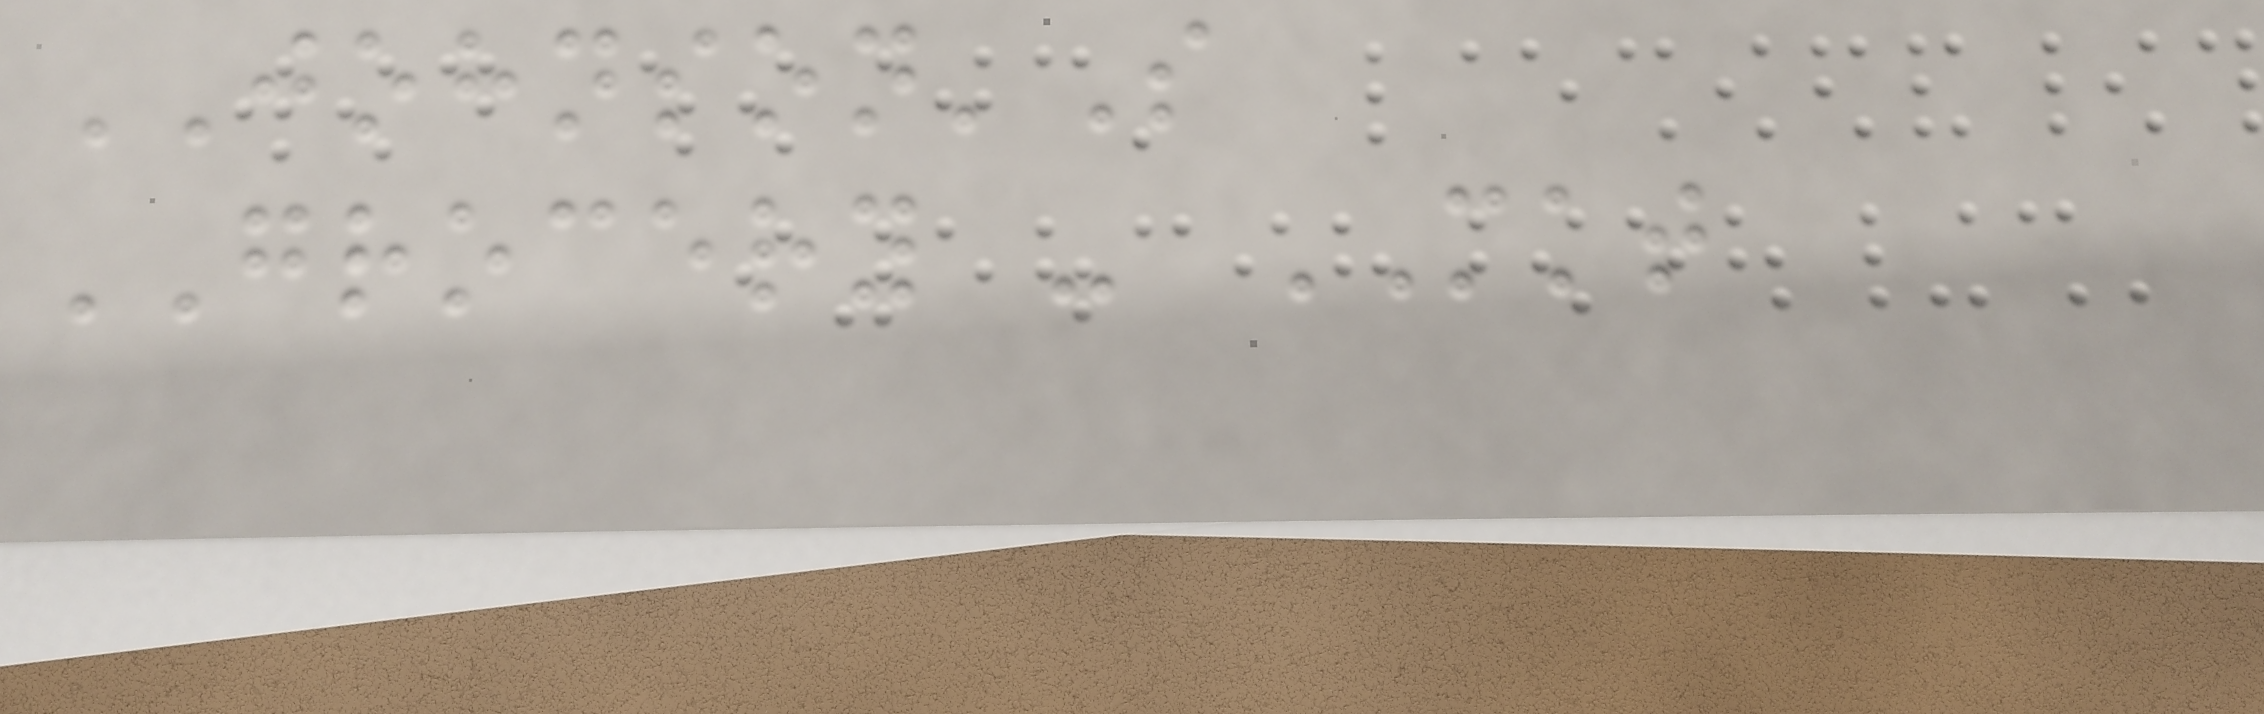JOHNSON'S
GROCERY - MKT
